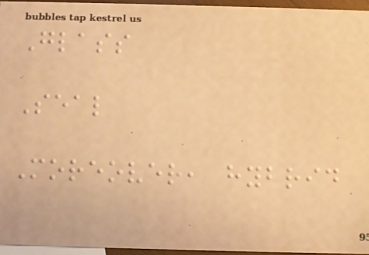Glass
Seal
Moreover, hybrid
